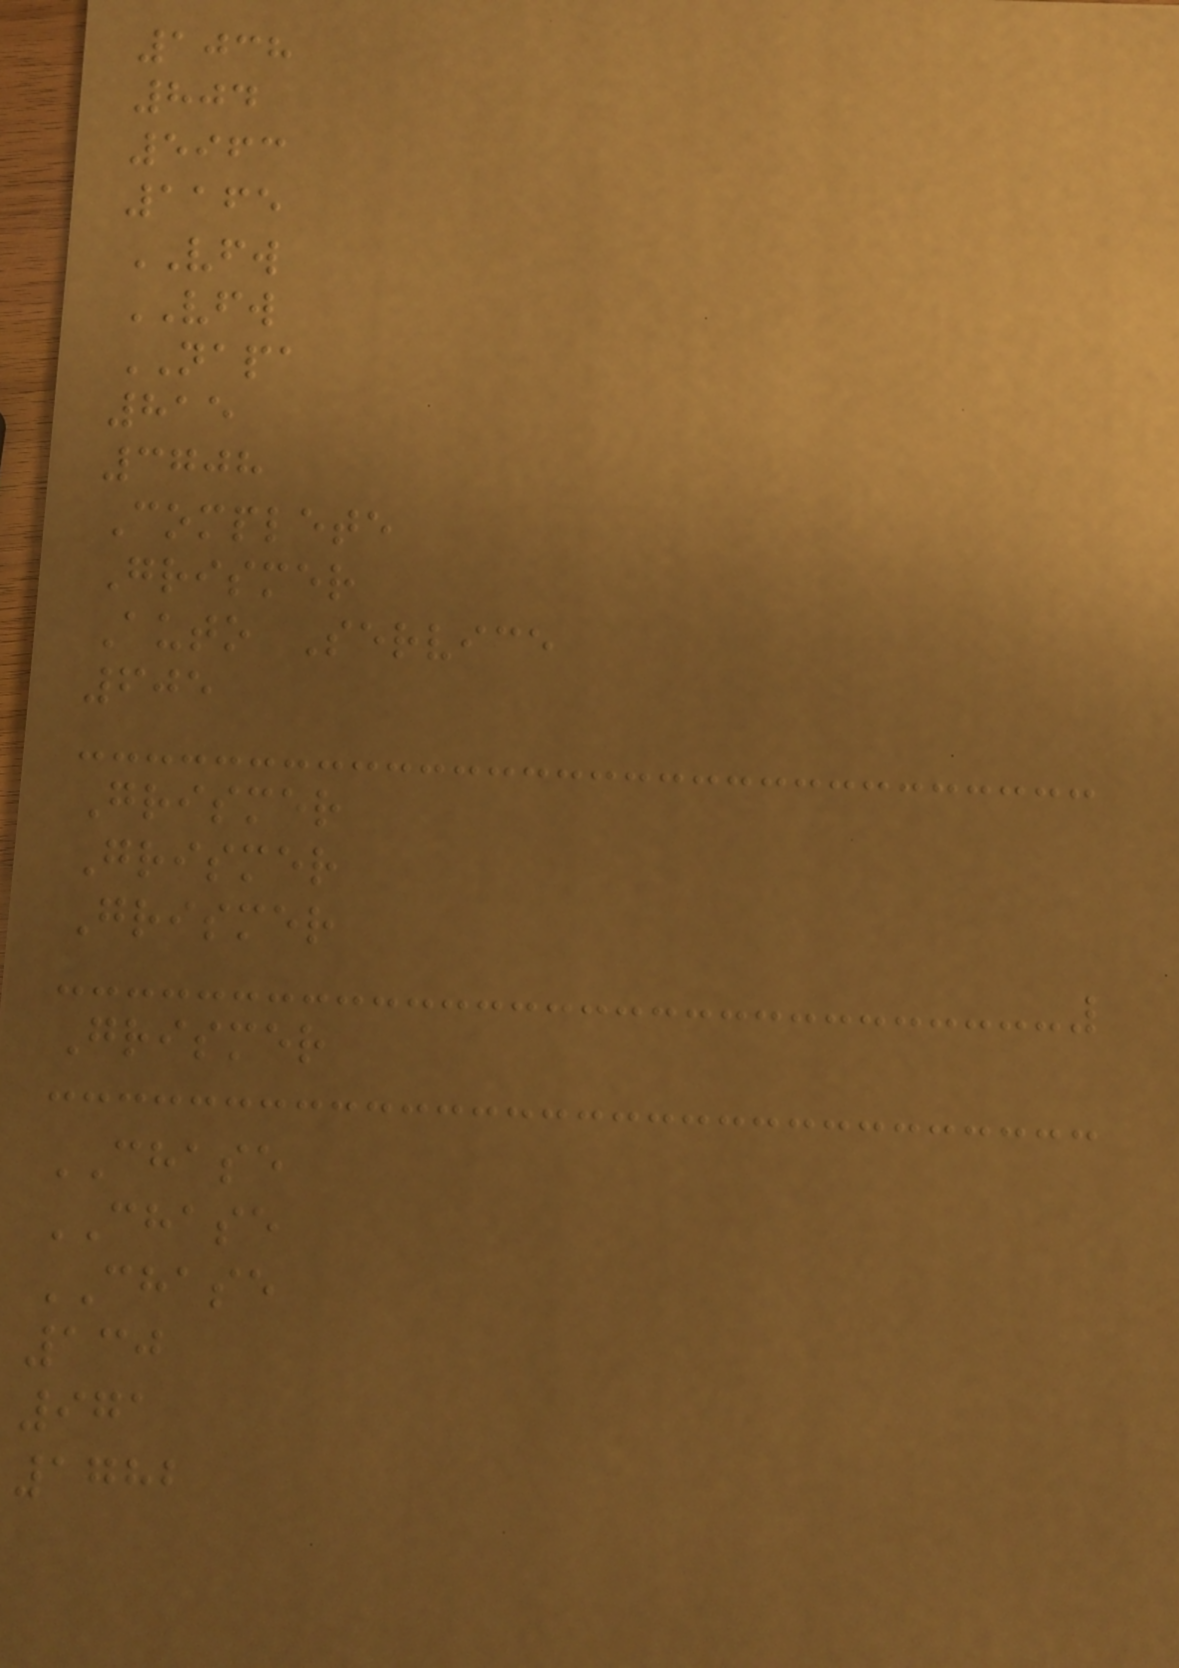1038
804
5963
1165
VFW
VFW
NAPA
815
3708
Complete
Grismer
Auto Service
605
Grismer
Grismer
Grismer
Grismer
CHASE
CHASE
CHASE
130
971
1782
